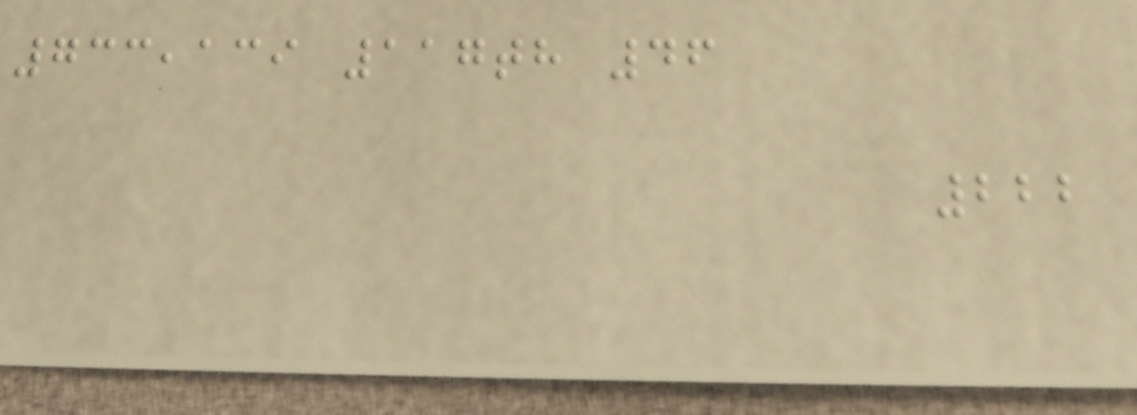733,139 117th 46
222
